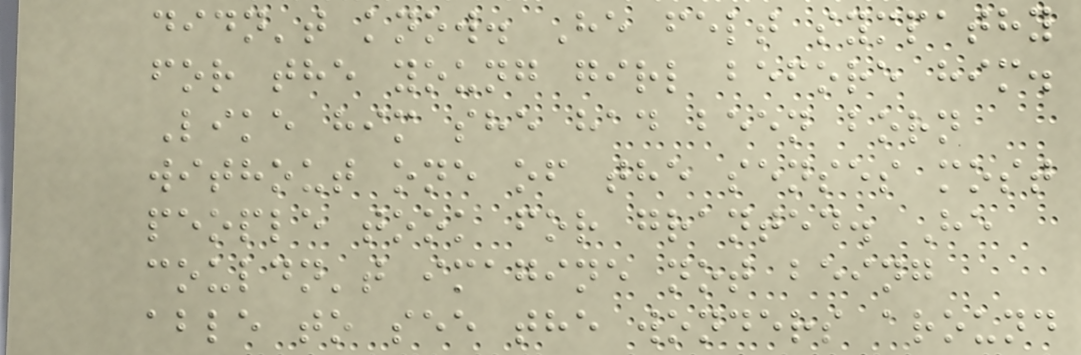didn't know. He felt sympathy
for the young girl before him.
Like him she had been born
without one of the senses most
people took for granted. He
couldn't imagine not being
able to see the wonders around
